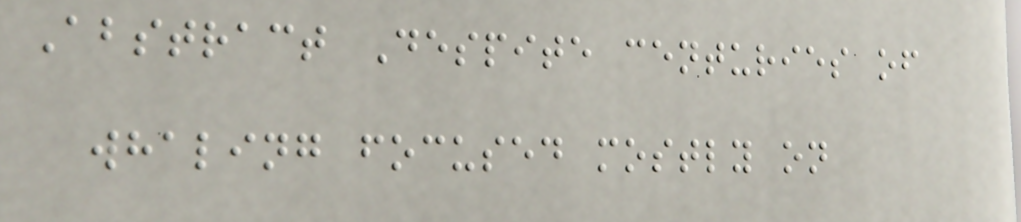Abstract Despite centuries of
whaling focused mostly on
